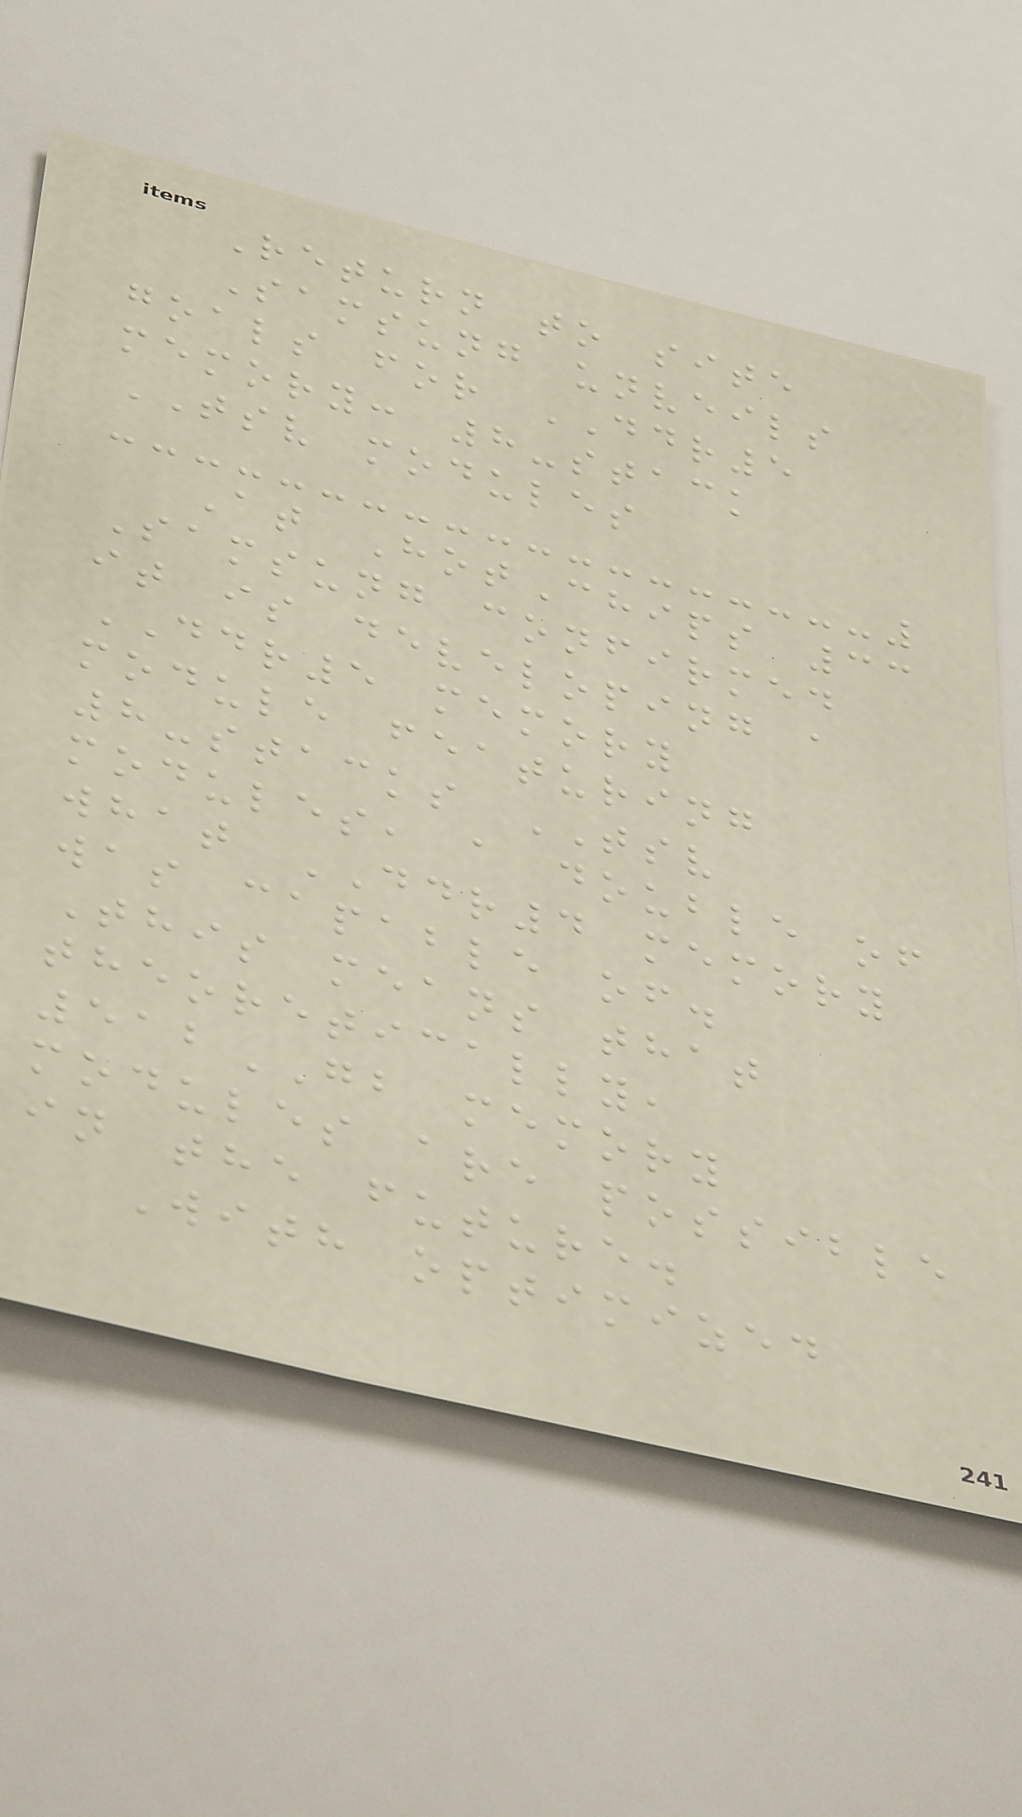Return to site
Samsung unveils
goals for DDR5
memory: 8-stack
TSV modules
At HotChips 33
Samsung confirmed
it is developing a
DDR5 memory
module featuring
8-stacks TSV
modules, a double of
what DDR4 memory
was capable of.
This means that
theoretically,
512GB memory
modules are possible
in the future.
With optimized
